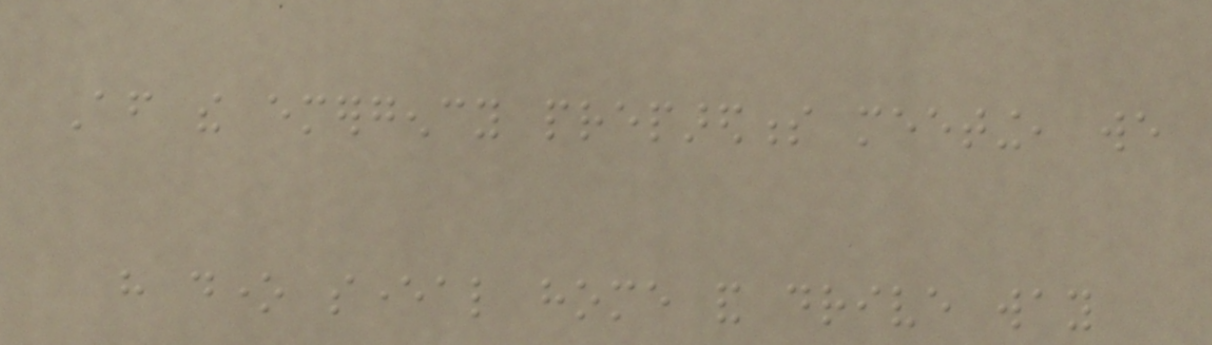After the emergency preparedness meeting, we
have done several home and drive way
